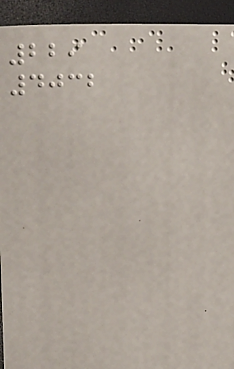229
4032
